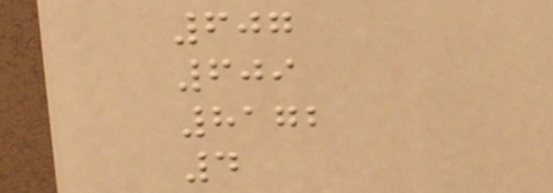607
609
8172
4
